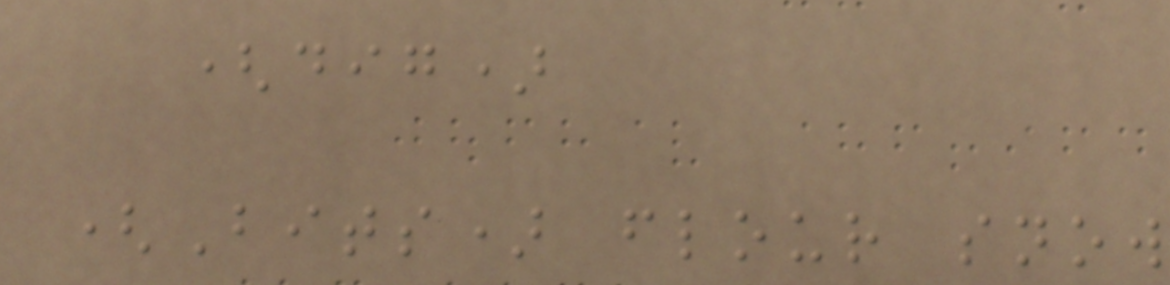(dig)
(Bits) flour snow
